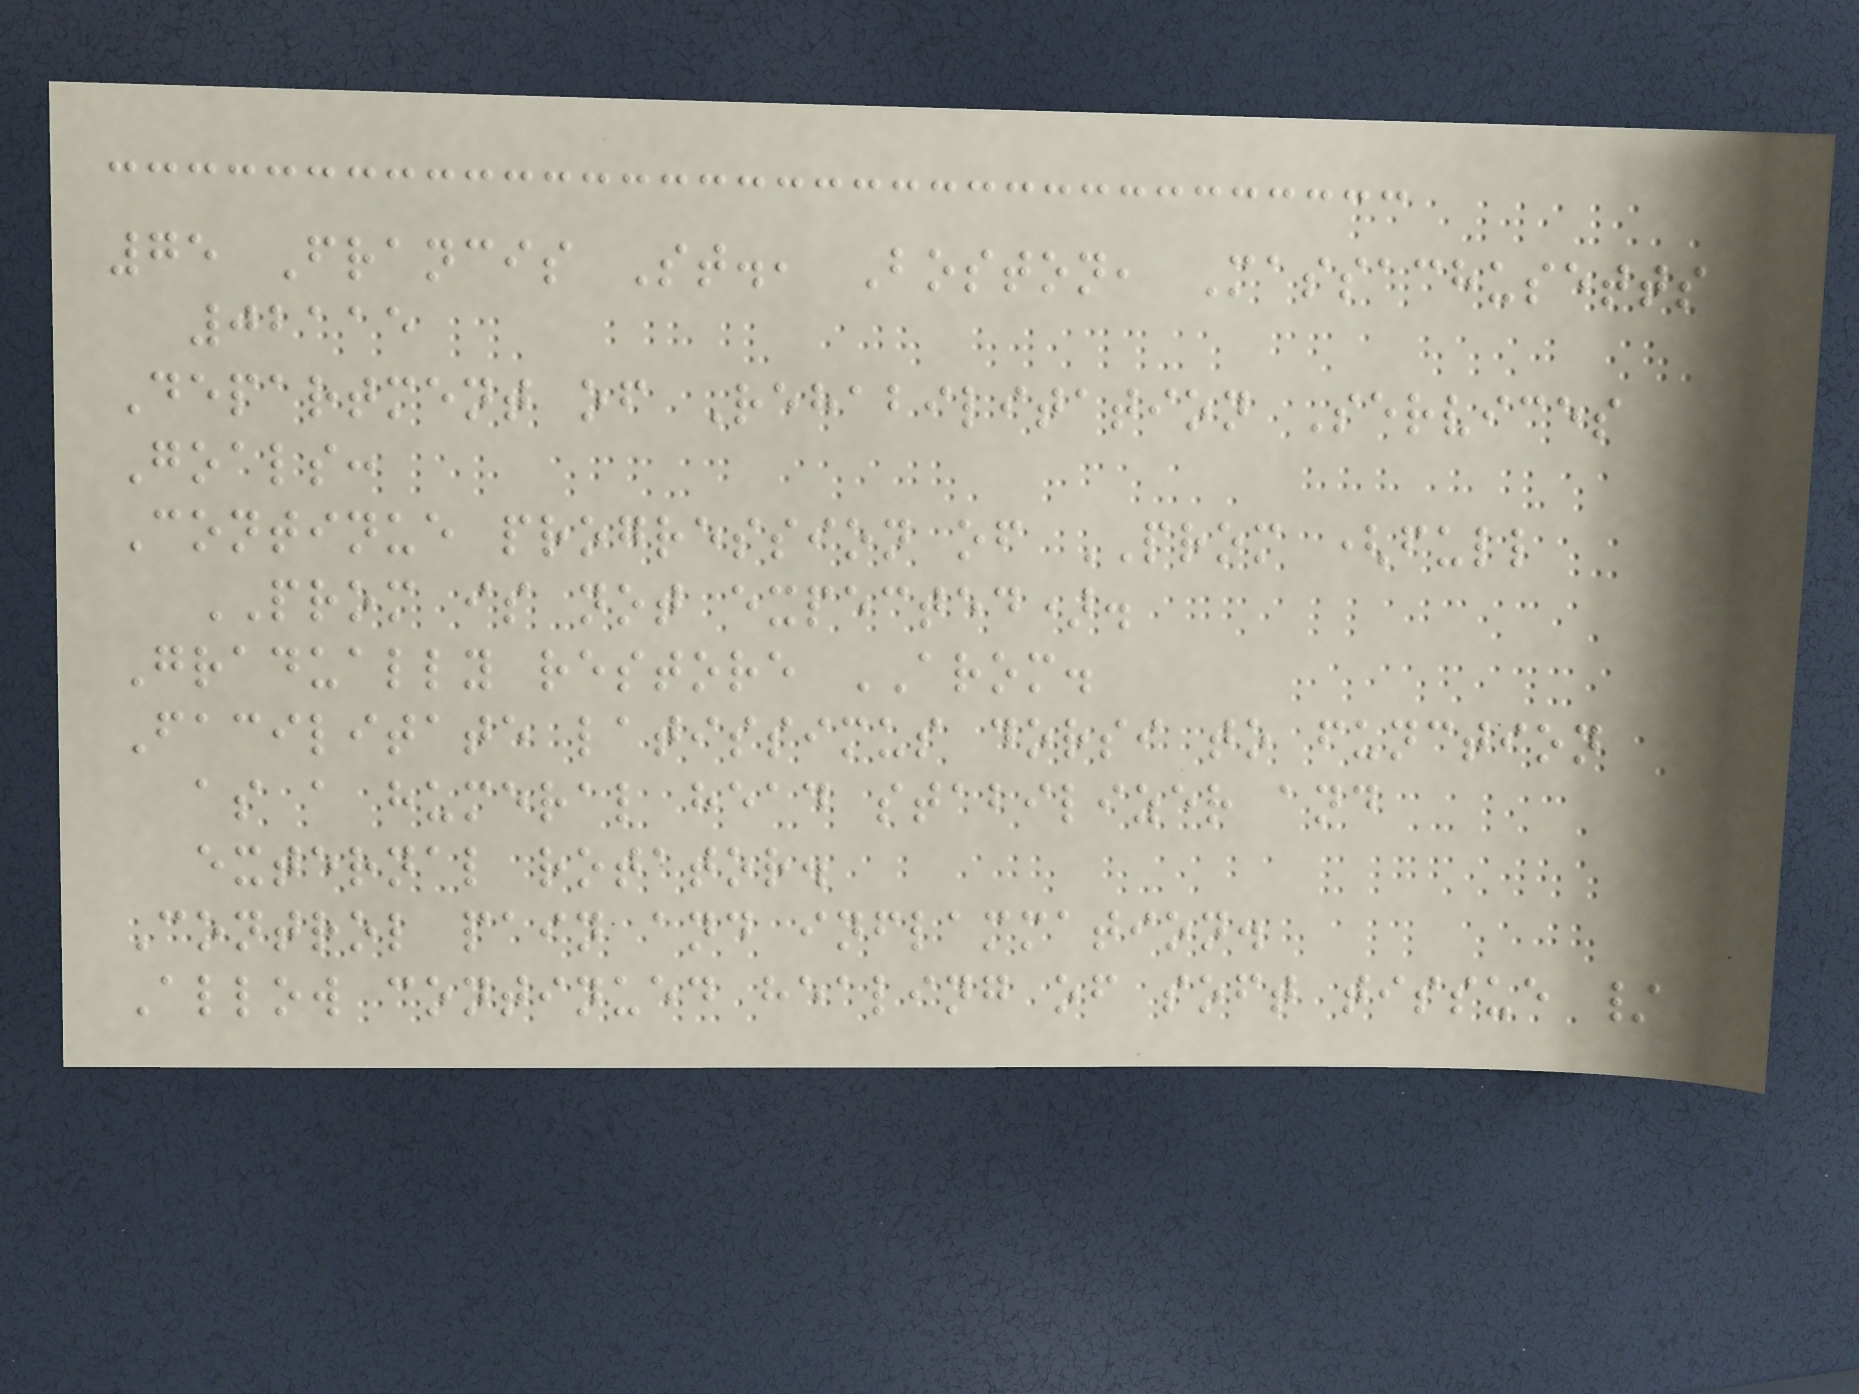75 Francis St., Boston, Massachusetts
02115
Department of Rehabilitation Services
Goals:
Continue progression of PROM (full
PROM is not expected).
Gradually restore AROM.
Facilitate latissimus dorsi to function
as a humeral head stabilizer and
external rotator.
Control pain and inflammation.
Allow continued healing of soft tissue /
